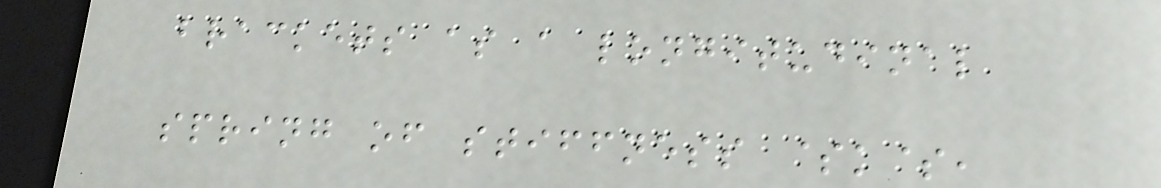brackets as a longitudinal
spring of stiffness $k$,
